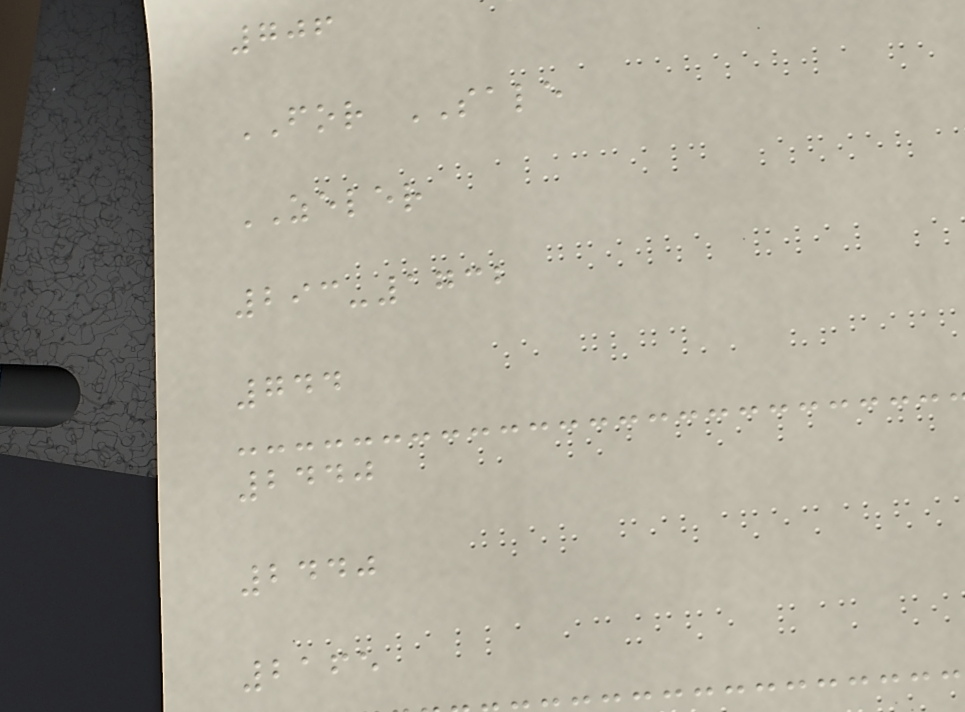706
FOR SALE
ZELER
293-1732
744
2440
2440
2165
